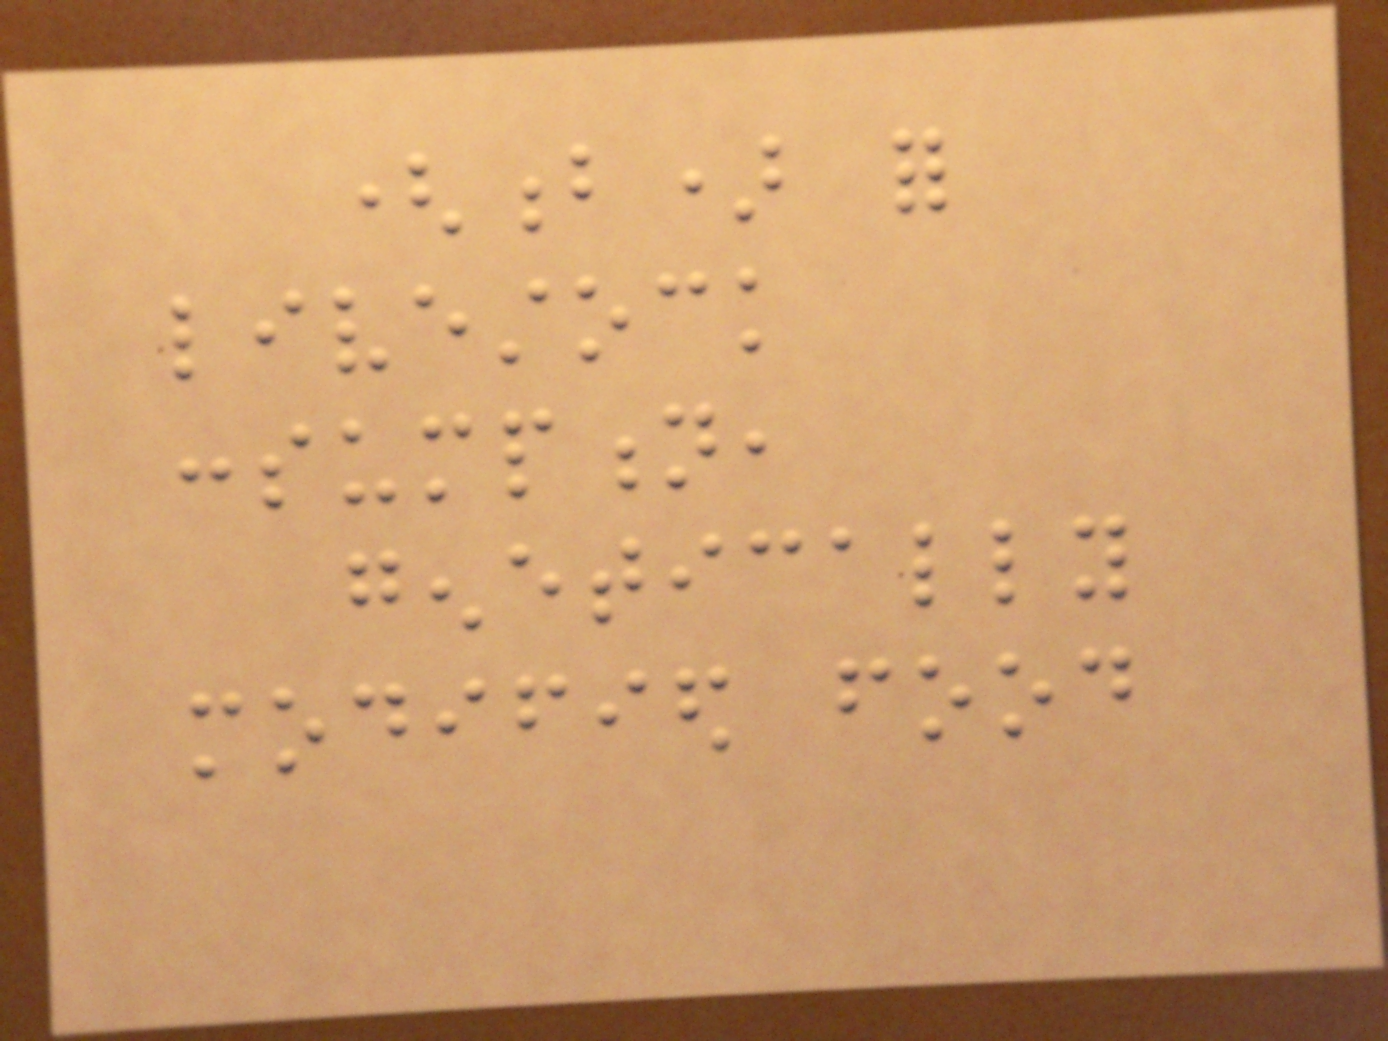(b) for
livestock
consumption,
genetically
modified food
